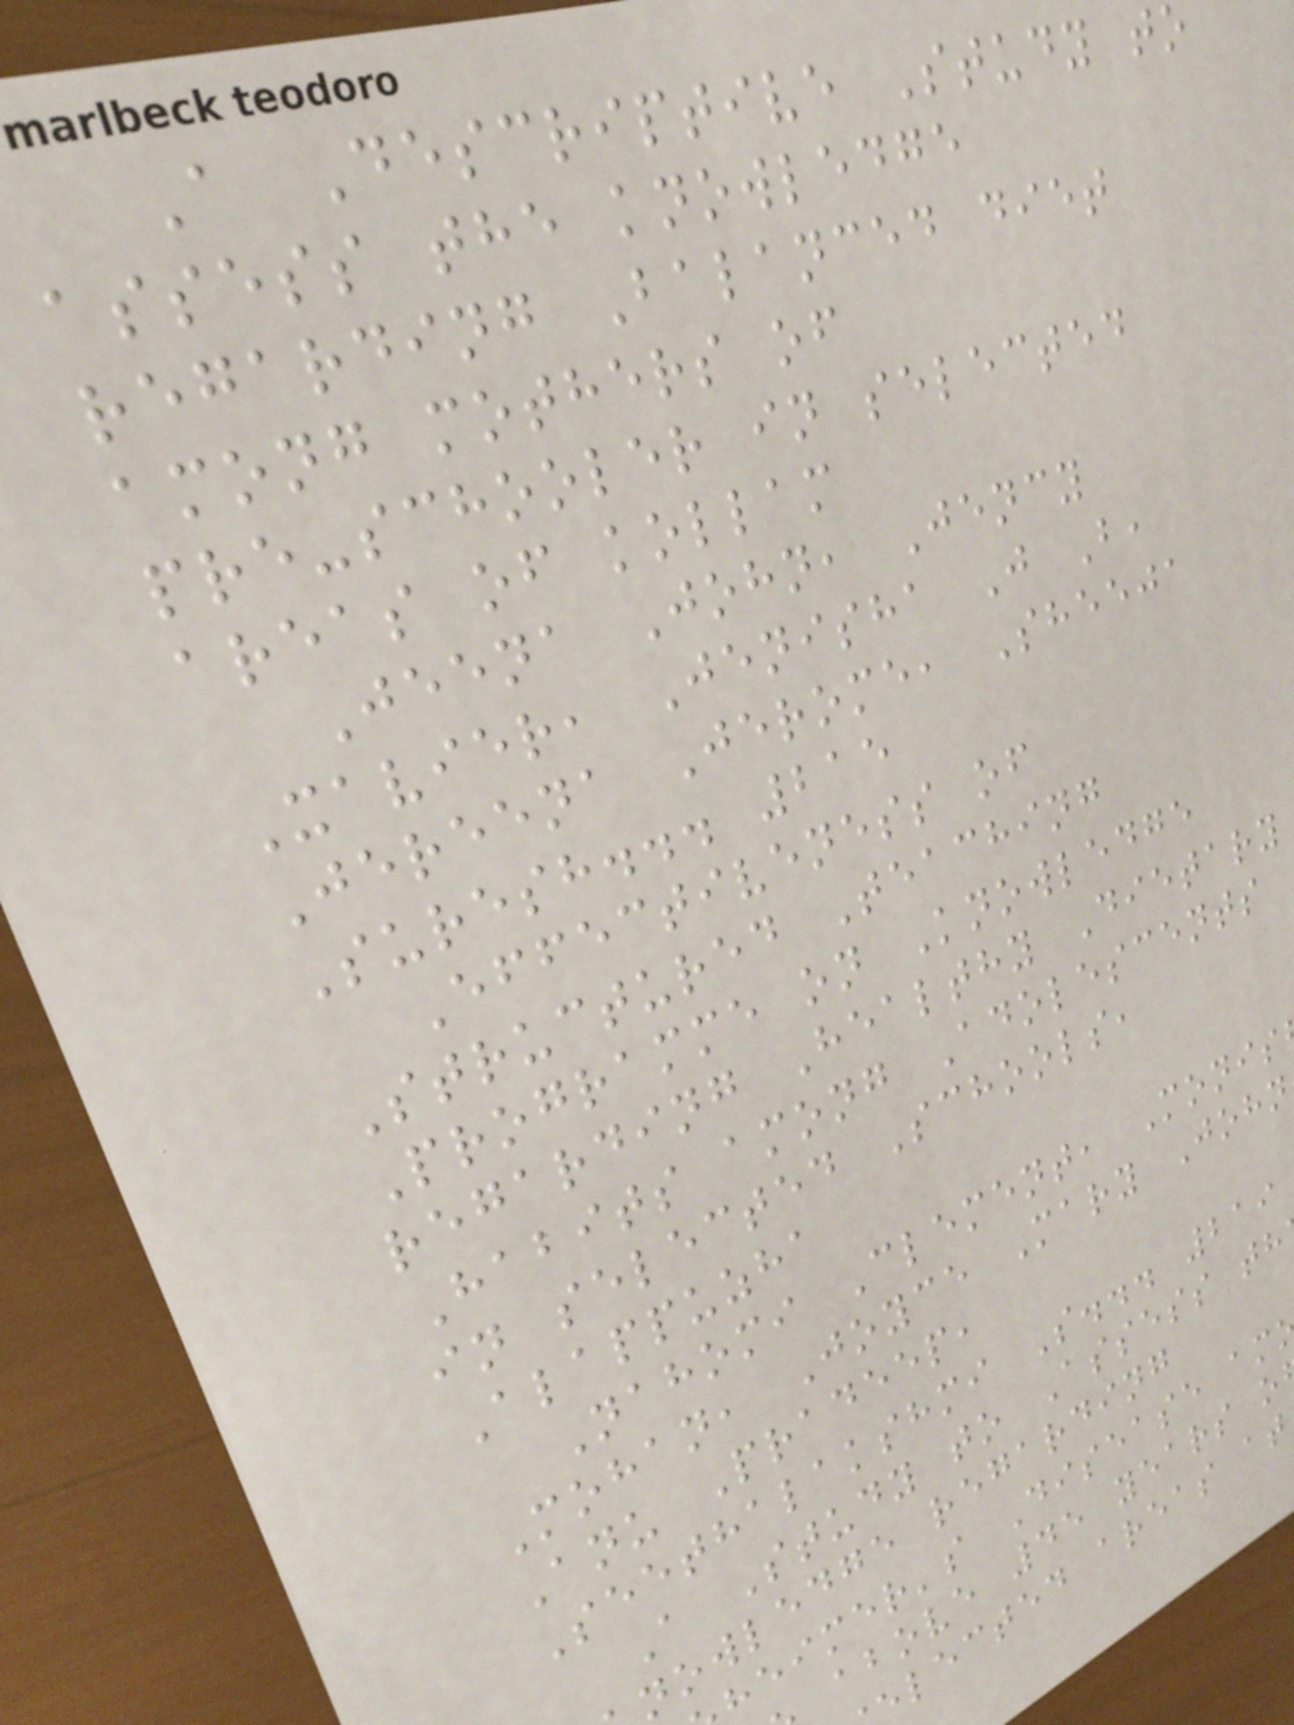A Descriptive Study to
assess the knowledge
regarding Balanced diet
among mothers of
pre-schooler in selected
areas of kollam
Jeena John, Jency
Xavier, Jenisha J B,
Jereena Jerome, Sheeja
Suresh... 215
Effectiveness of
Structured Teaching
Programme on Knowledge
regarding Healthy Dietary
Habits among Adolescents
in selected Schools,
Alappuzha
Nahomi Clement, Monis
Mohan, Joyce Mary John
Anu Pradeep,
Seethalakshmi S... 219
A Study to Assess th
nowledge regarding
heimer's Disease am
above 45 years o
elected areas at
